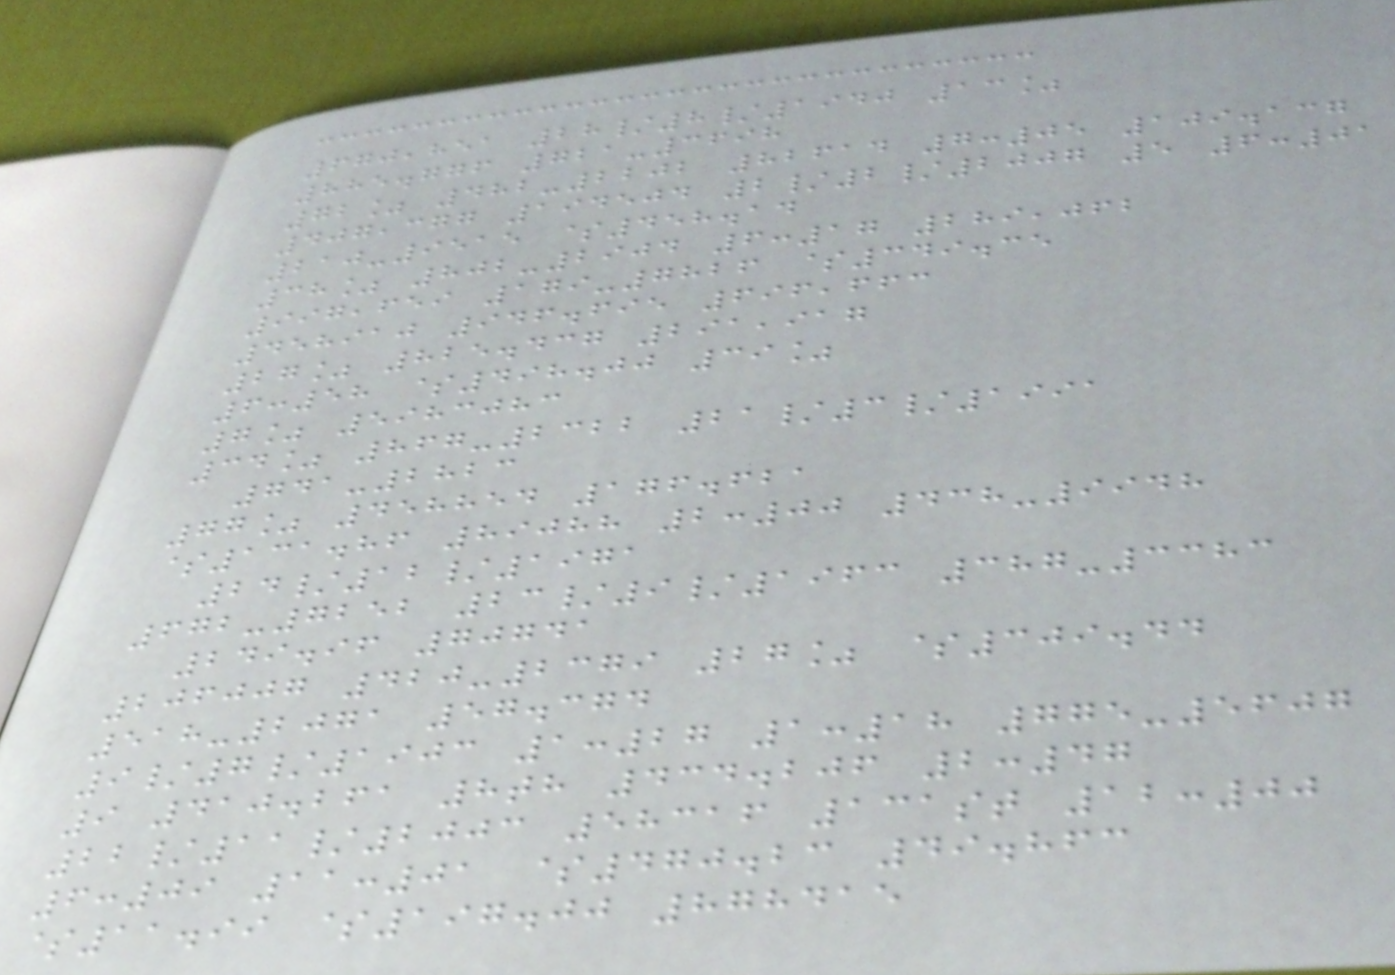670,851 28/8/1940 13%
885.776 721-3698
72% 482-2202 82614 7:05 109.137
407,377 194504 2/2/2007 5 6:01
210-9515 $458.14
38% 802-2904 6:17 289,062
997,659 179-7826 $349.35
458910 946.695 696,663
27% 825.437 291,917
6:58 $498.00 39%
7% 5983083
34% 867-2322 21/3/1991
741-2823
77% 458854 176.621
$131.86 89088 2:00 438-9948
24/12/1971
672-7252 23/9/1963 387-3383
249.96 70741
206007 420-2379 27% $309.44
518-2071 57.374
9/7/1903 1:27 1:18 775-5607
9 410.261 8th 434.206 2:47
22/11/2003 58316 131st 12:00
6:09 11:01 $470.23 49.863
$11.99 $197.00 878415
